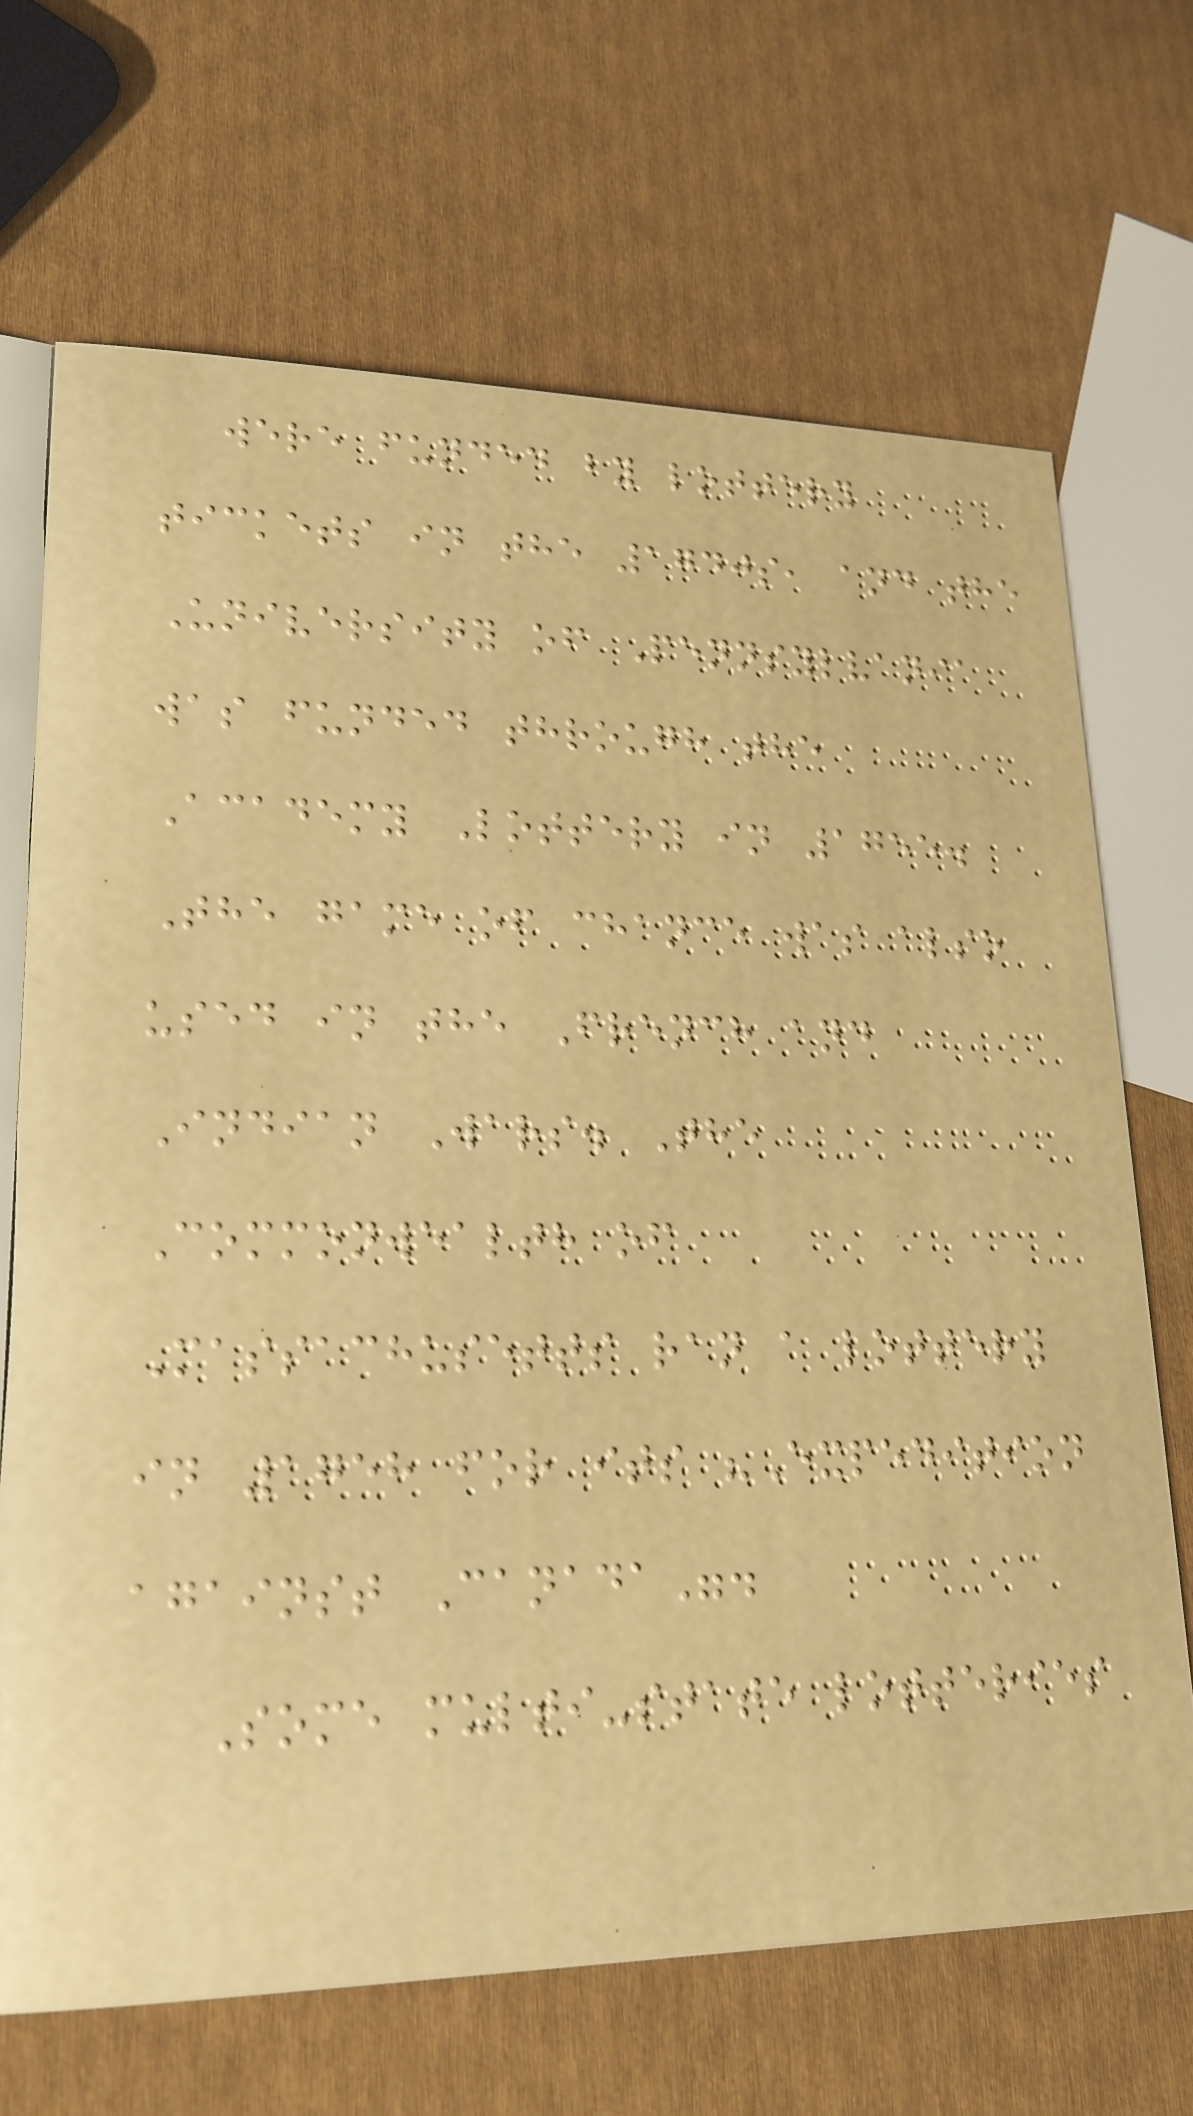were funded by lottery
tickets in the 1740s, and the
University of Pennsylvania
was funded through the
Academy Lottery in 1755.
The game of chance was also
used in the French and
Indian Wars. The
Commonwealth of
Massachusetts ran a lottery
in 1758 for its "Expedition
against Canada".
Some multi-state lotteries
